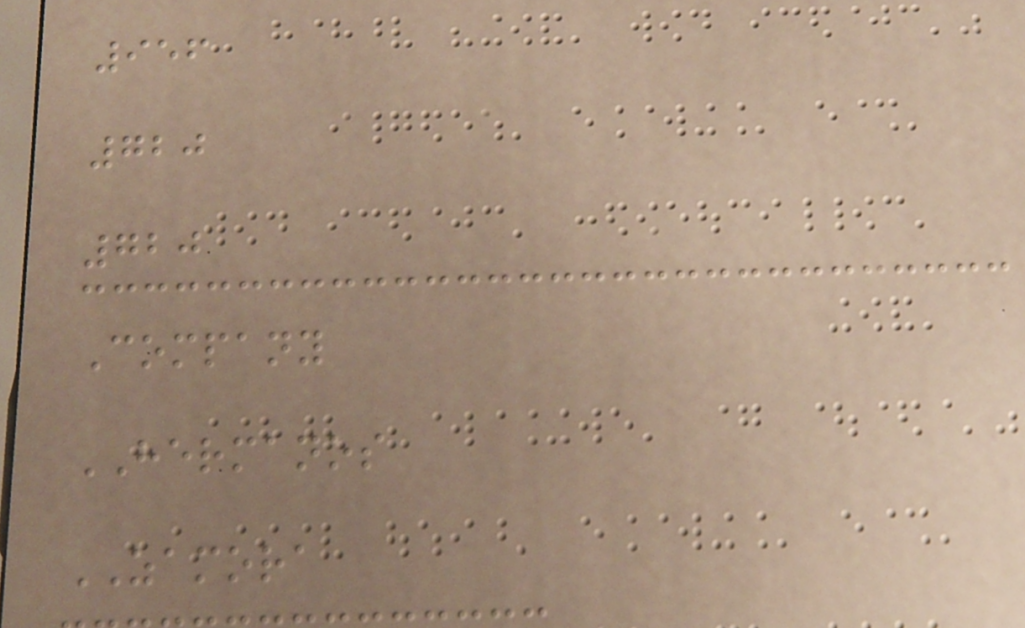956
720
720
Company
HERMANOS
ZAMORA
